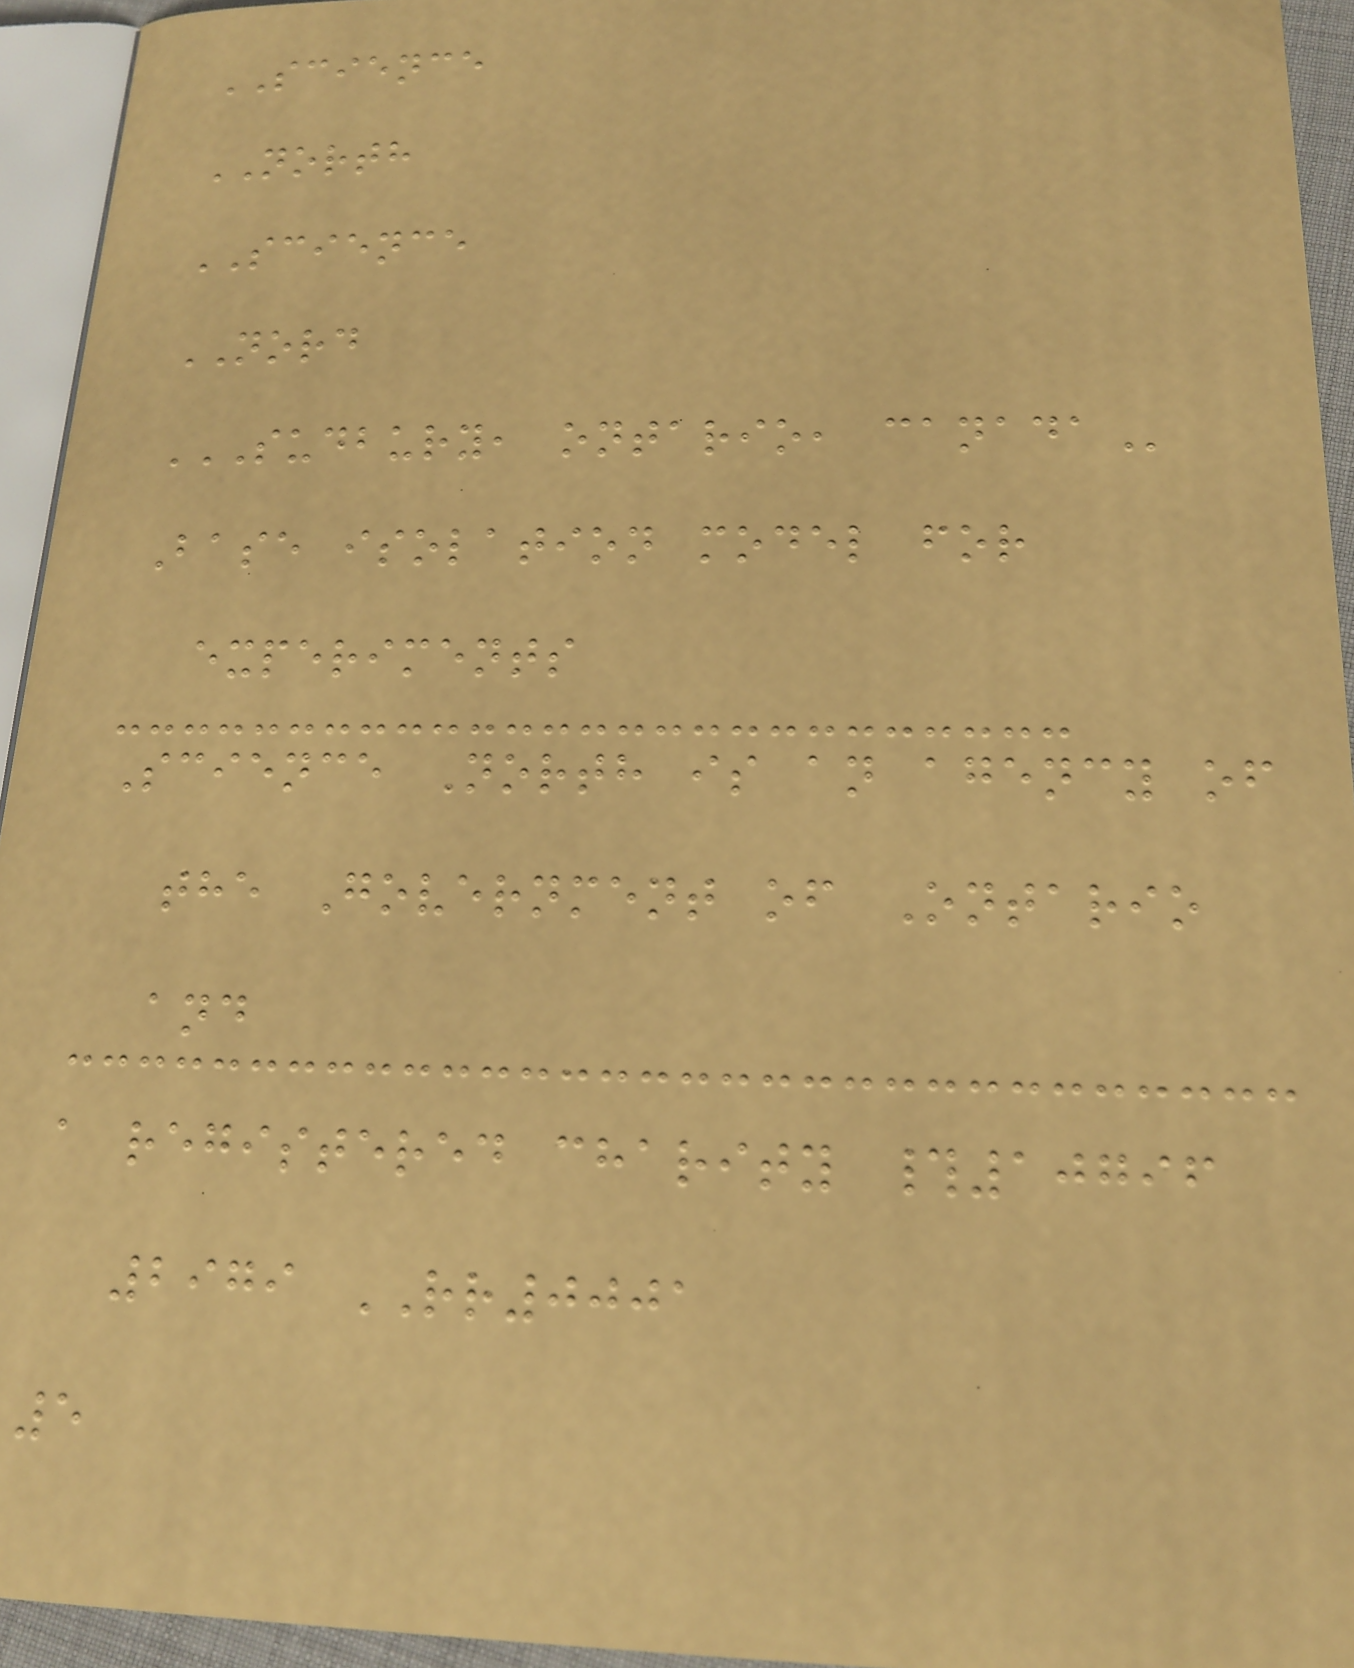SCIENCE
NORTH
SCIENCE
NORD
SUDBURY, ONTARIO, CANADA
Base isolation model for
experiments
Science North is an agency of
the Government of Ontario
and
a registered charity #10796
2979 RR0001
5
